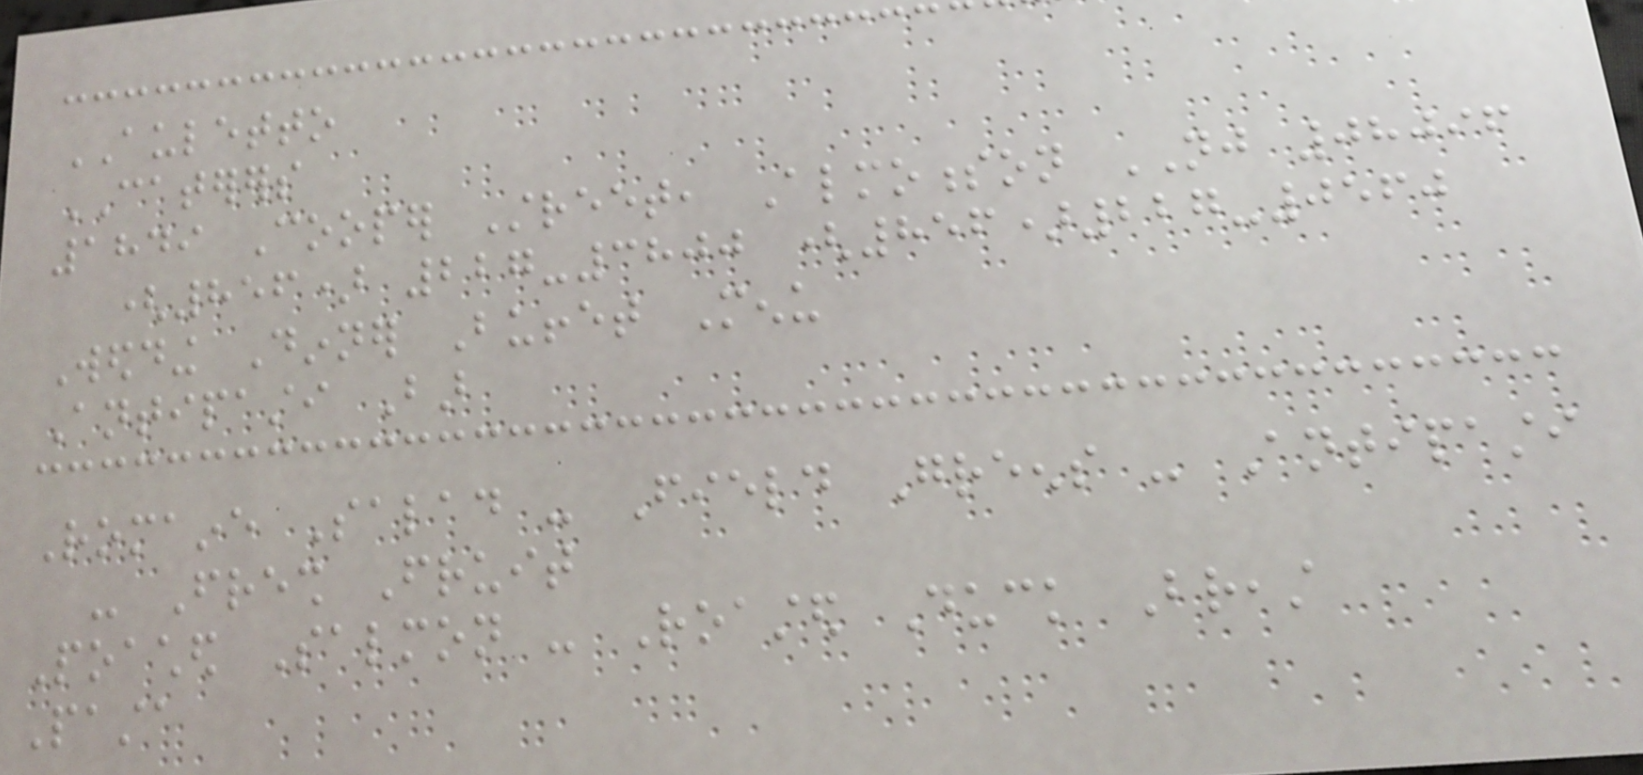AULETTO
CATERERS
1849 Cooper Street, Almonesson NJ 08096
(856) 227-3800 (856)227-0560
Wedding Dinner Buffet Menu
Antipasti Bar
Romaine Salad - Field Greens - Antipasti
- Fresh Fruit
Poached Salmon - Roasted Duck Breast
Pasta
